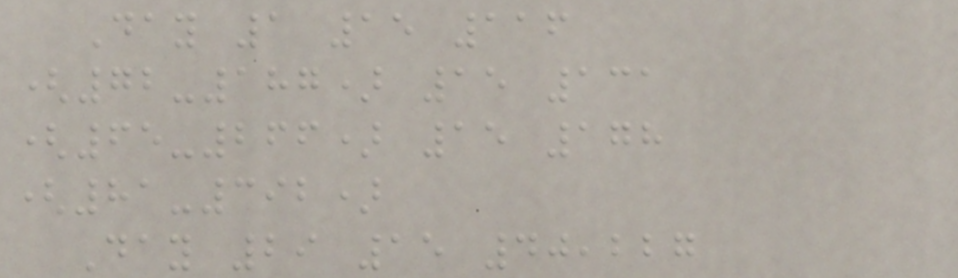Day 1 15 116
(72-187) 15 131
(65-266) 15 178
(81-392)
Day 29 15 40,227
